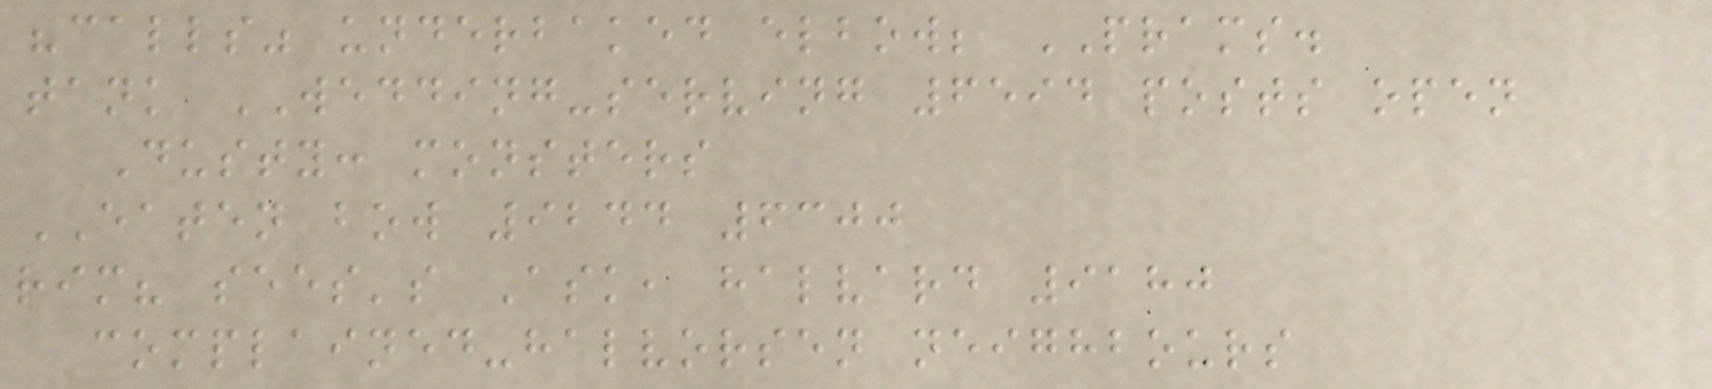"calls" underbaked elbow; PRAMS.
tank WEDDING-serving 6594 posts open
Dusty: monsters
EATEN bow 9244 6300
rim? sees's Ask, halvard 9180
complained-halvorsen neighbours
